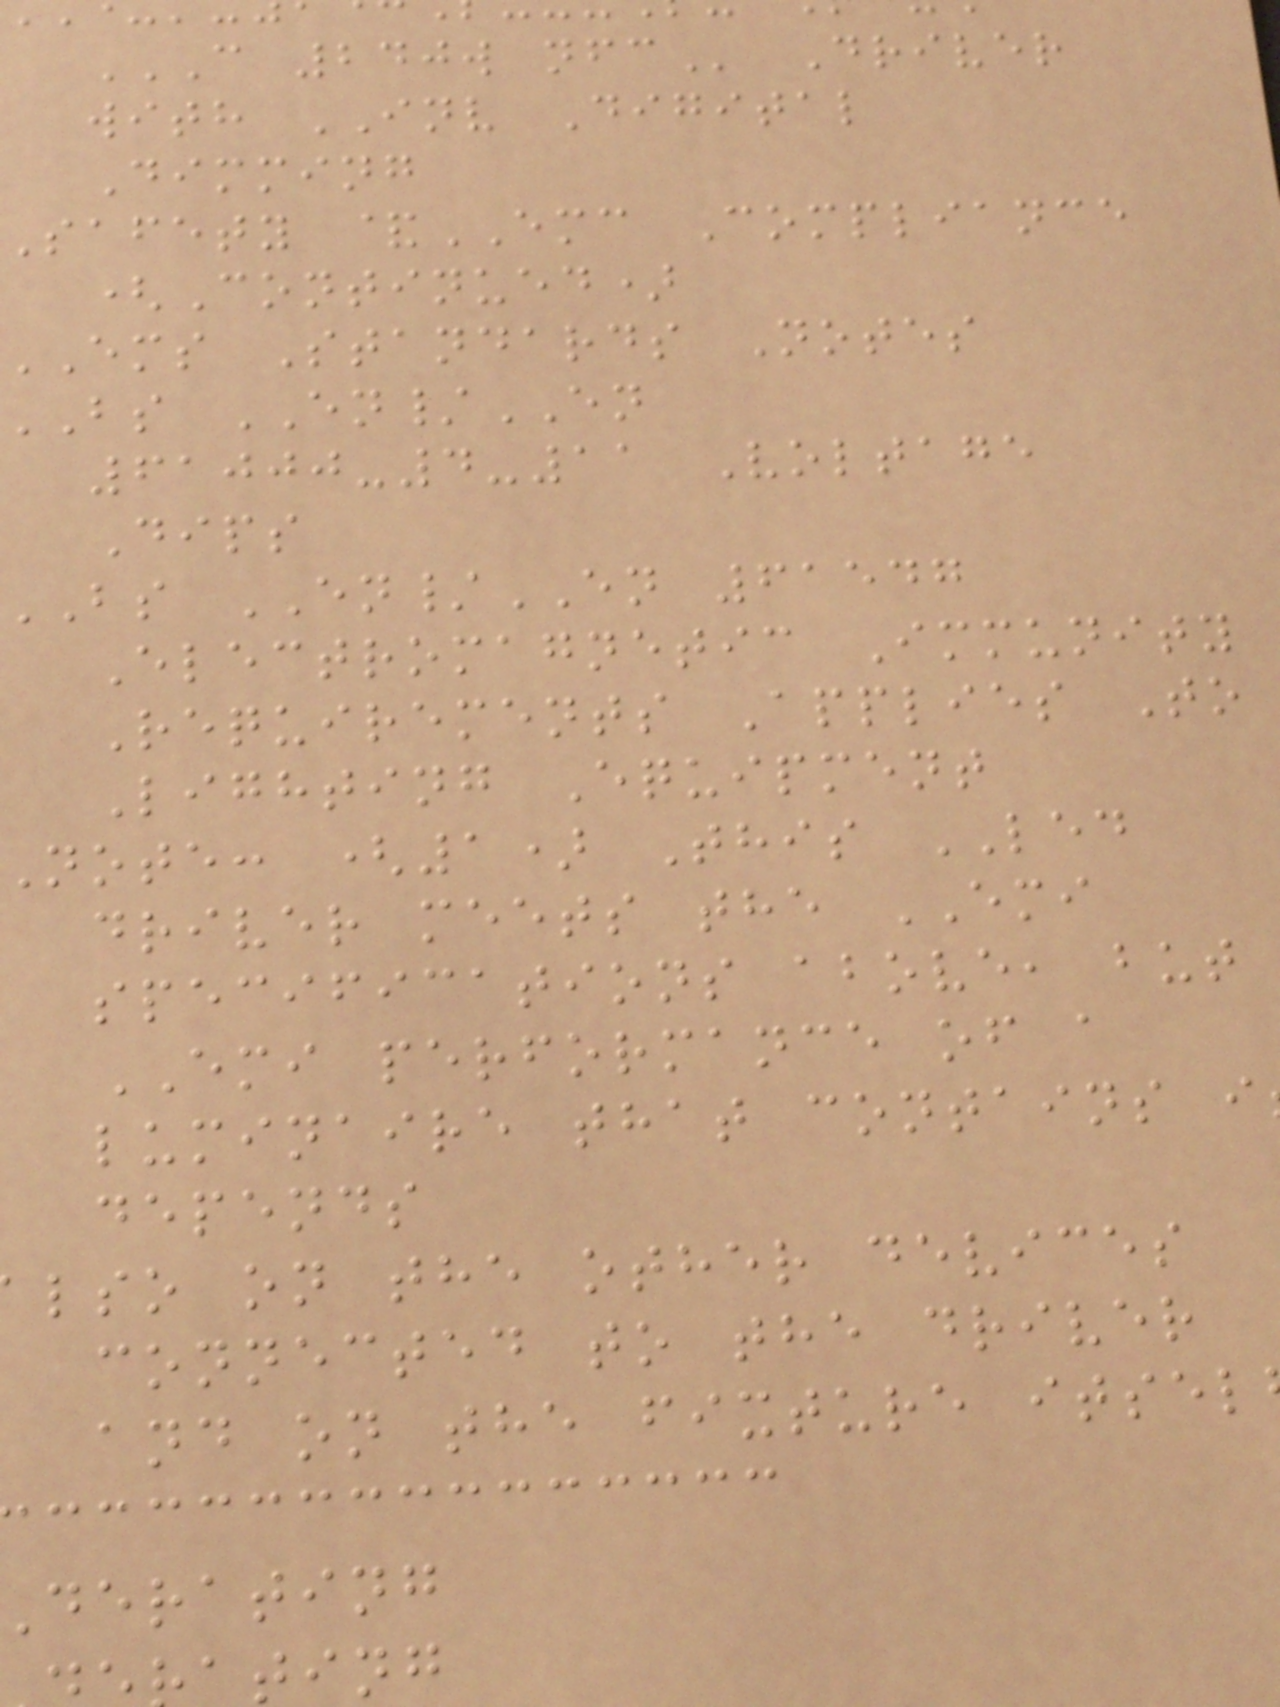C 240W NFC Driver
with INV Digital
Dimming
Safety &EMC Compliance
(Continued)
EMS Standards Notes
bs EN/EN
61000-4-11 Voltage
Dips
bs EN/EN 61547
Electromagnetic Immunity
Requirements Applies To
Lighting Equipment
note: (1) This LED
driver meets the EMI
specifications above, but
EMI performance of a
luminaire that contains i
depends
lso on the other devices
connected to the driver
and on the fixture itsel
derating
ting
